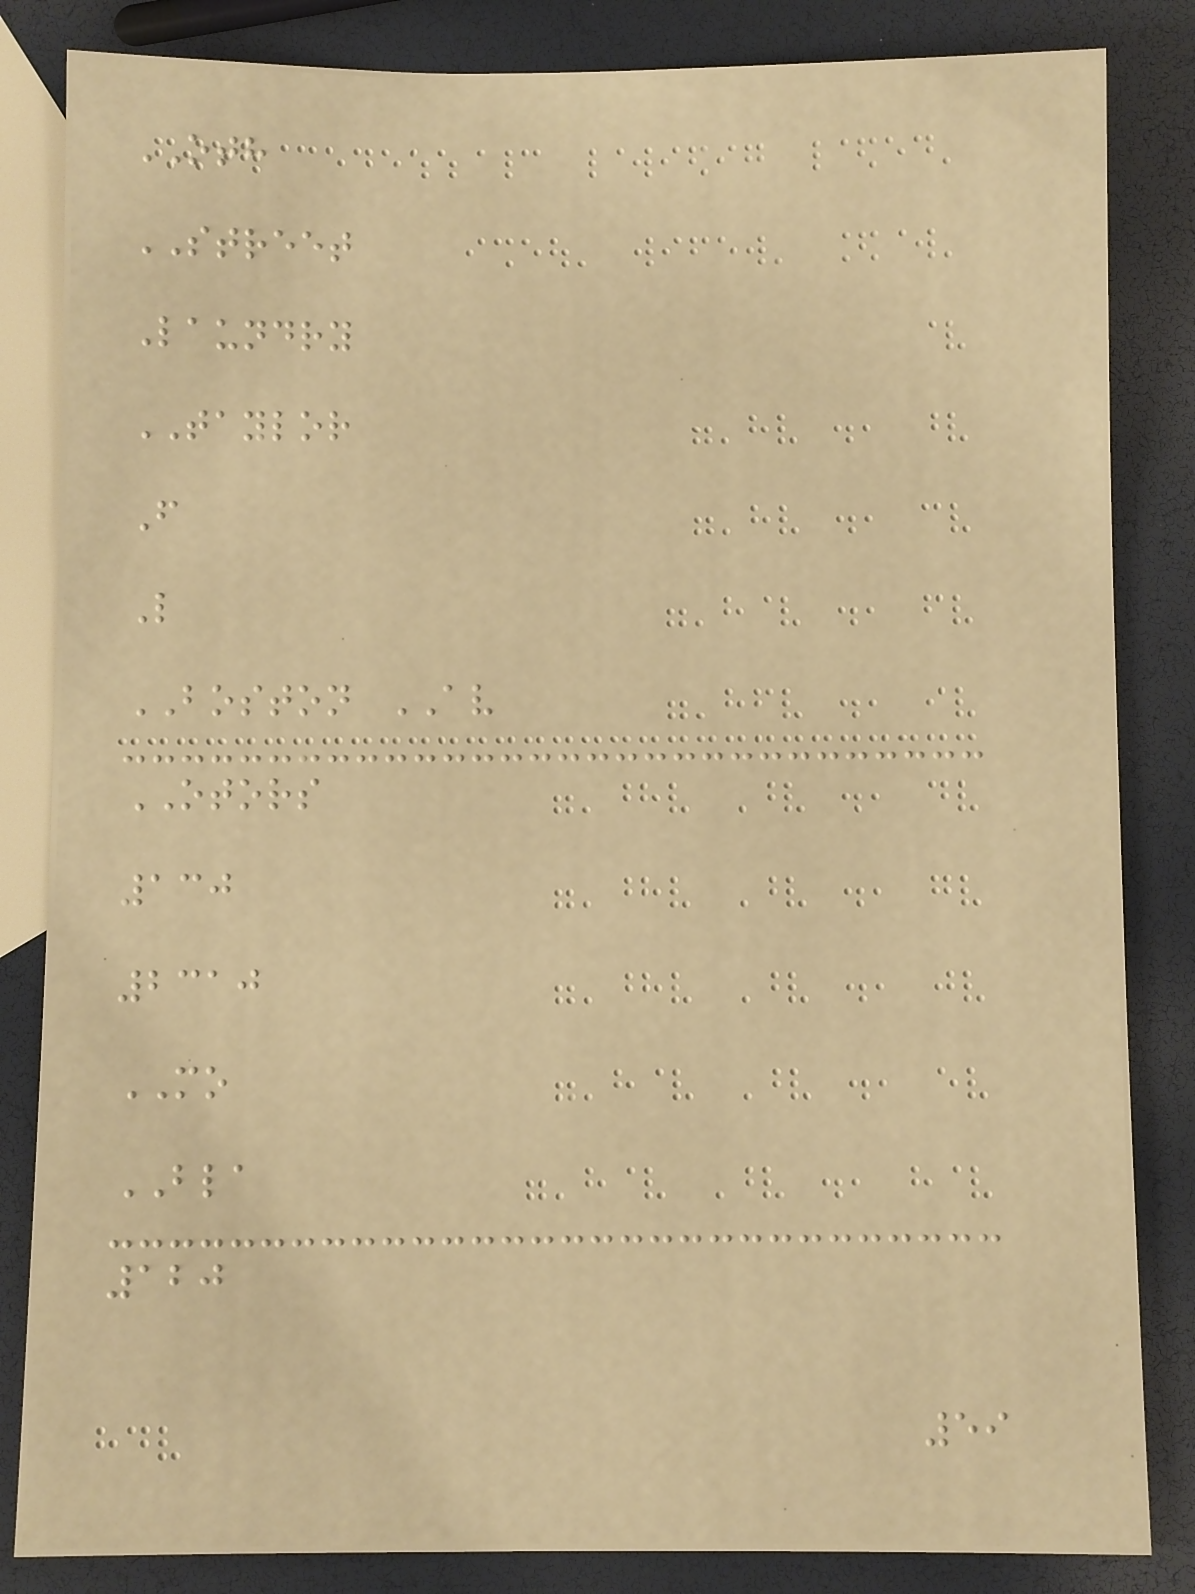OTH
STREET
Laundry
TAYLOR
F
L
BOSTON AV
OTORS
130
2310
MO
BLA
120
59
